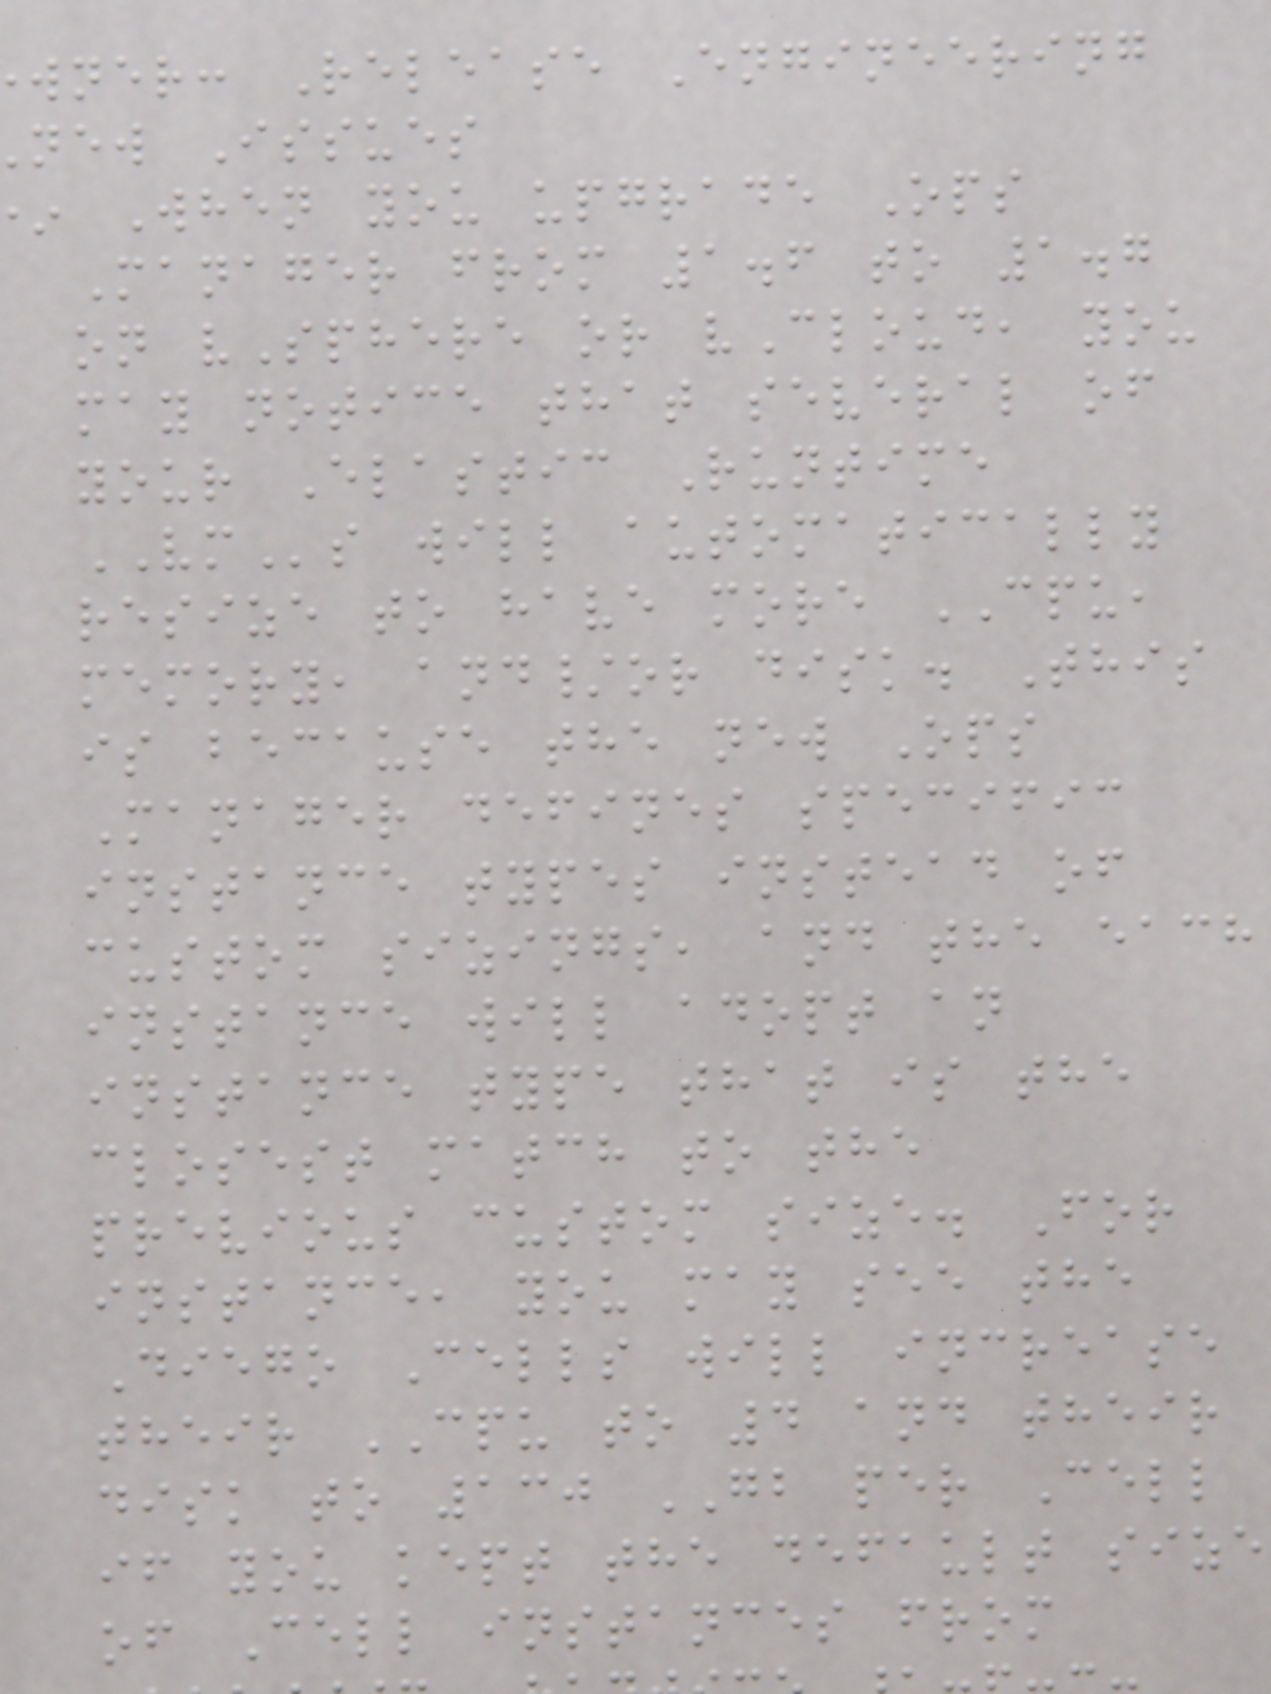wner: Release Engineering
new Issues
When you upgrade Ops
Manager from 1.6 to 1.7
on vSphere or vCloud, you
may notice that several of
your Elastic Runtime
VMs will automatically
resize to have more CPU,
memory, and/or disk. This
is because the new Ops
Manager defines specific
instance types instead of
custom sizings, and the each
instance will adopt an
instance type that is the
closest match to the
previous custom size. For
instance, you may see the
Diego Cells will increase
their CPU to 4 and their
disk to 130 GB per Cell
if you kept the default size
of Cell instances from
